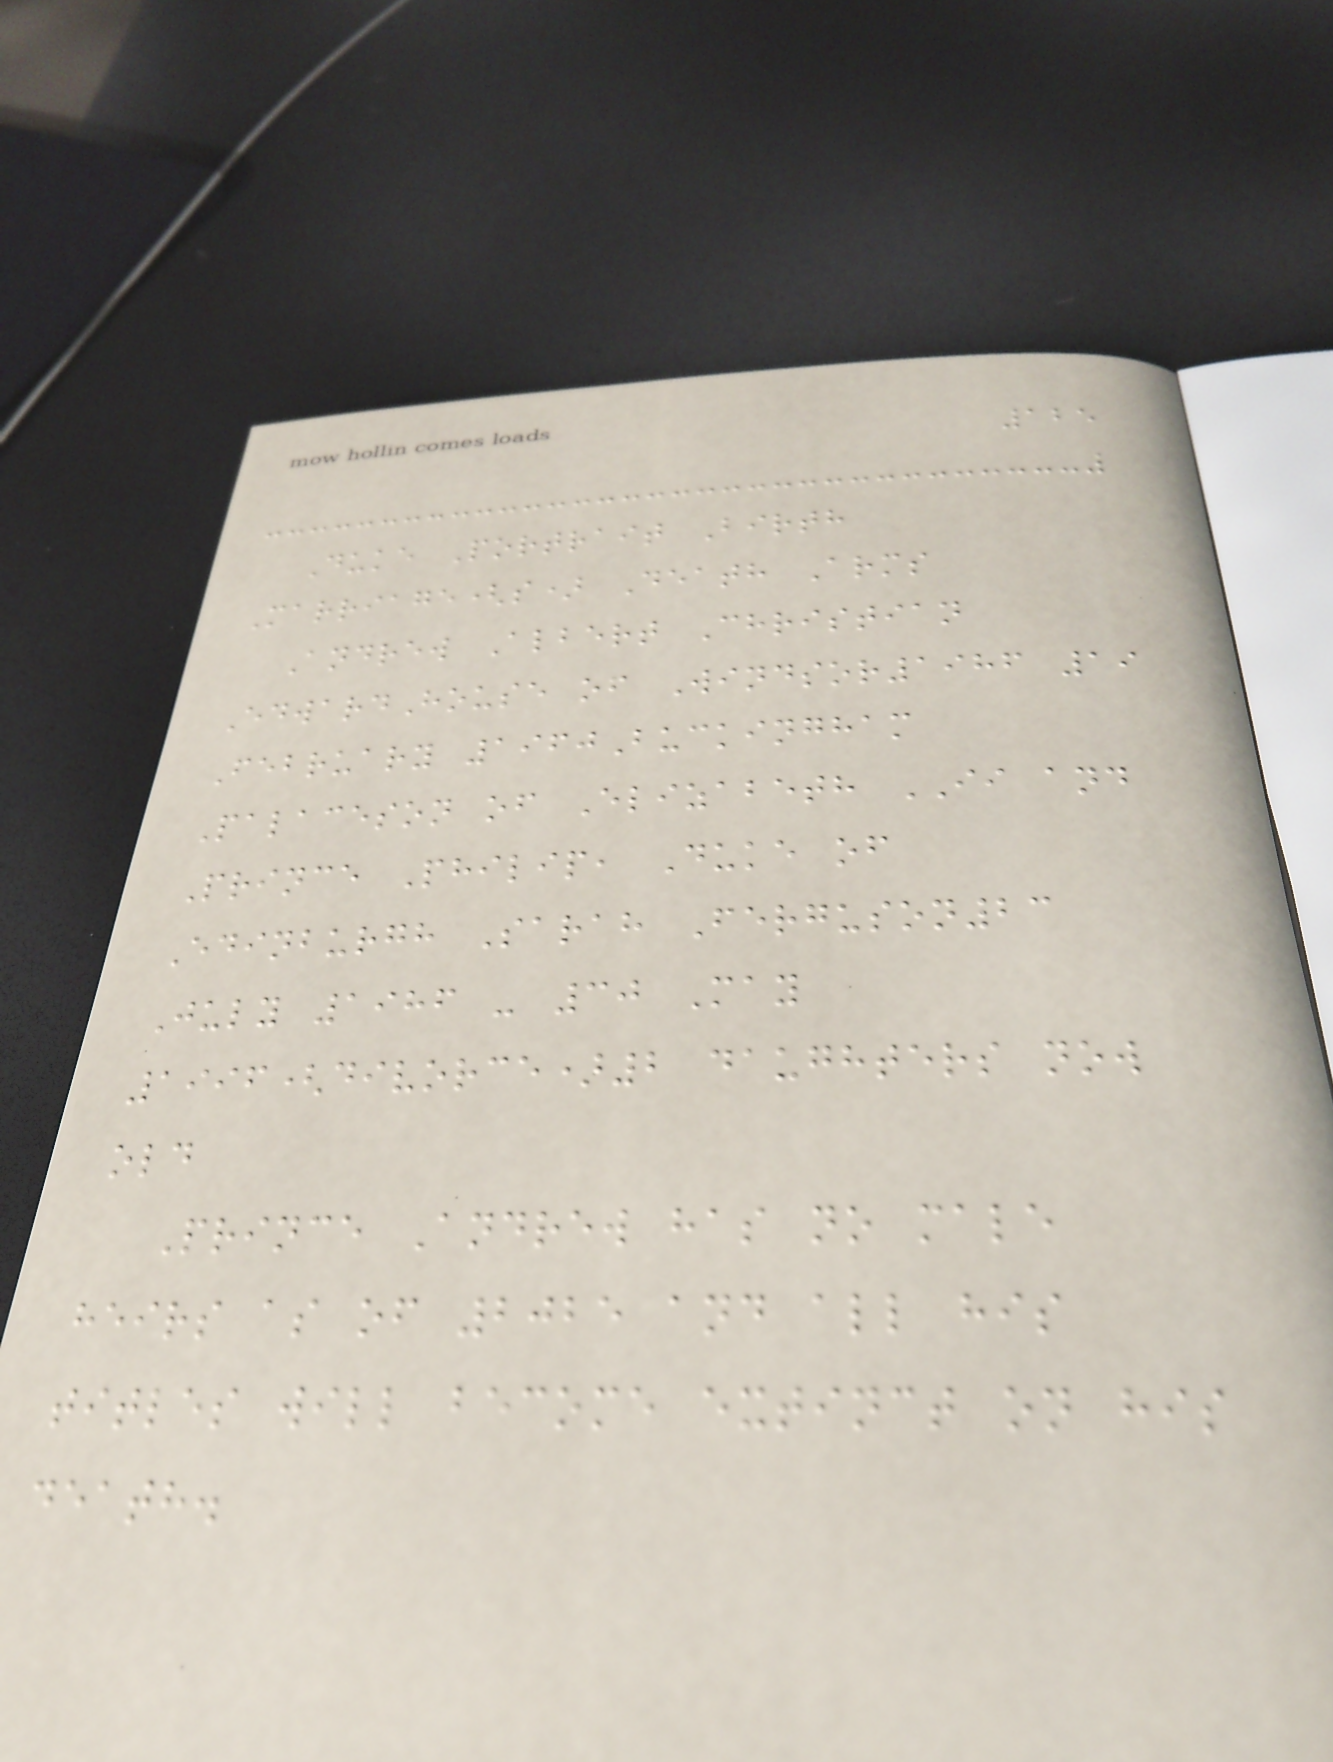125
Duke Portrait Birth
Marriage(s) Death Arms
Andrew Albert Christian
EdwardHouse of Windsor1986 19
February 1960Buckingham
Palaceson of Elizabeth II and
Prince Philip, Duke of
Edinburgh Sarah Ferguson23
July 1986 - 30 May
1996(divorce)2 daughters now
old
Prince Andrew has no male
heirs as of 2025 and all his
titles will become extinct on his
death.
